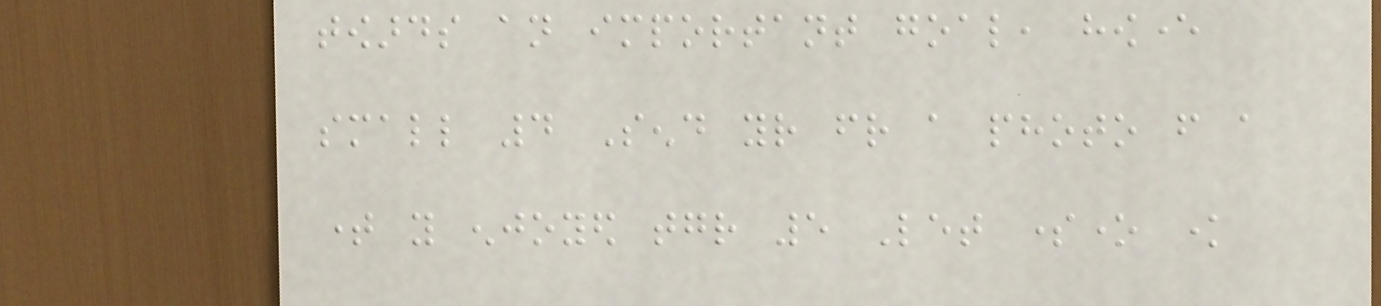towards an important goal, however
small 4 Send your friend a photo from a
time you enjoyed together 5 Let someone know
